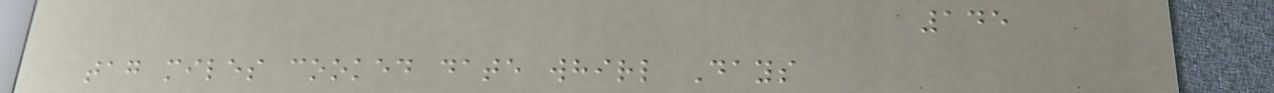145
tag miles cooked date whirl Days
